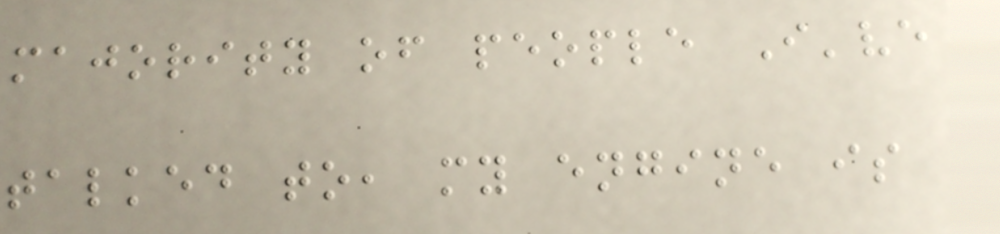majority of people I've
talked to, my engine is
